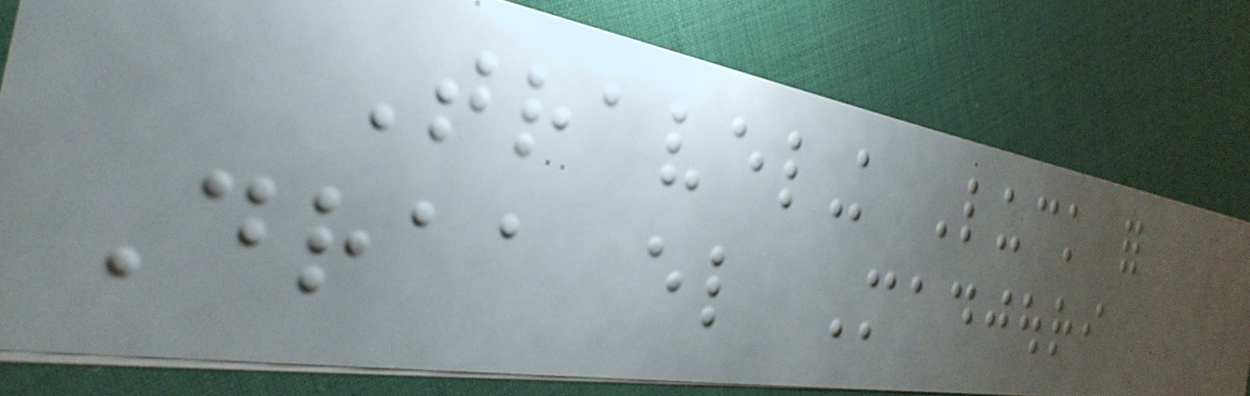Traveling Luck for
Draa el Madjouri
